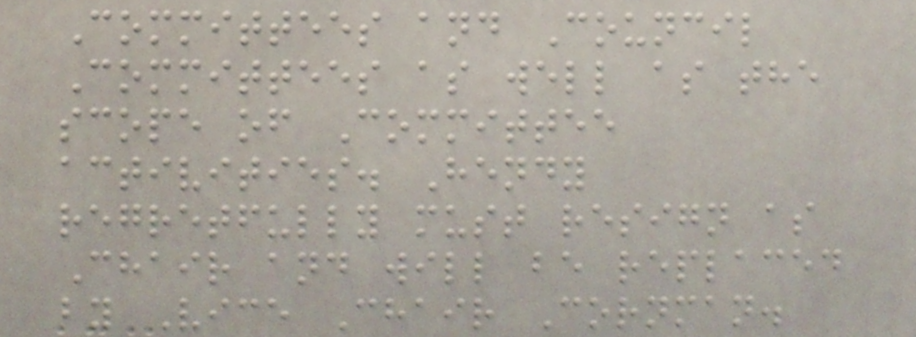Committees and Council
Committees as well as the
scope of Committee
activities. Hendy
regretfully must resign as
Chair and will be replaced
by Vice Chair Cornman.
